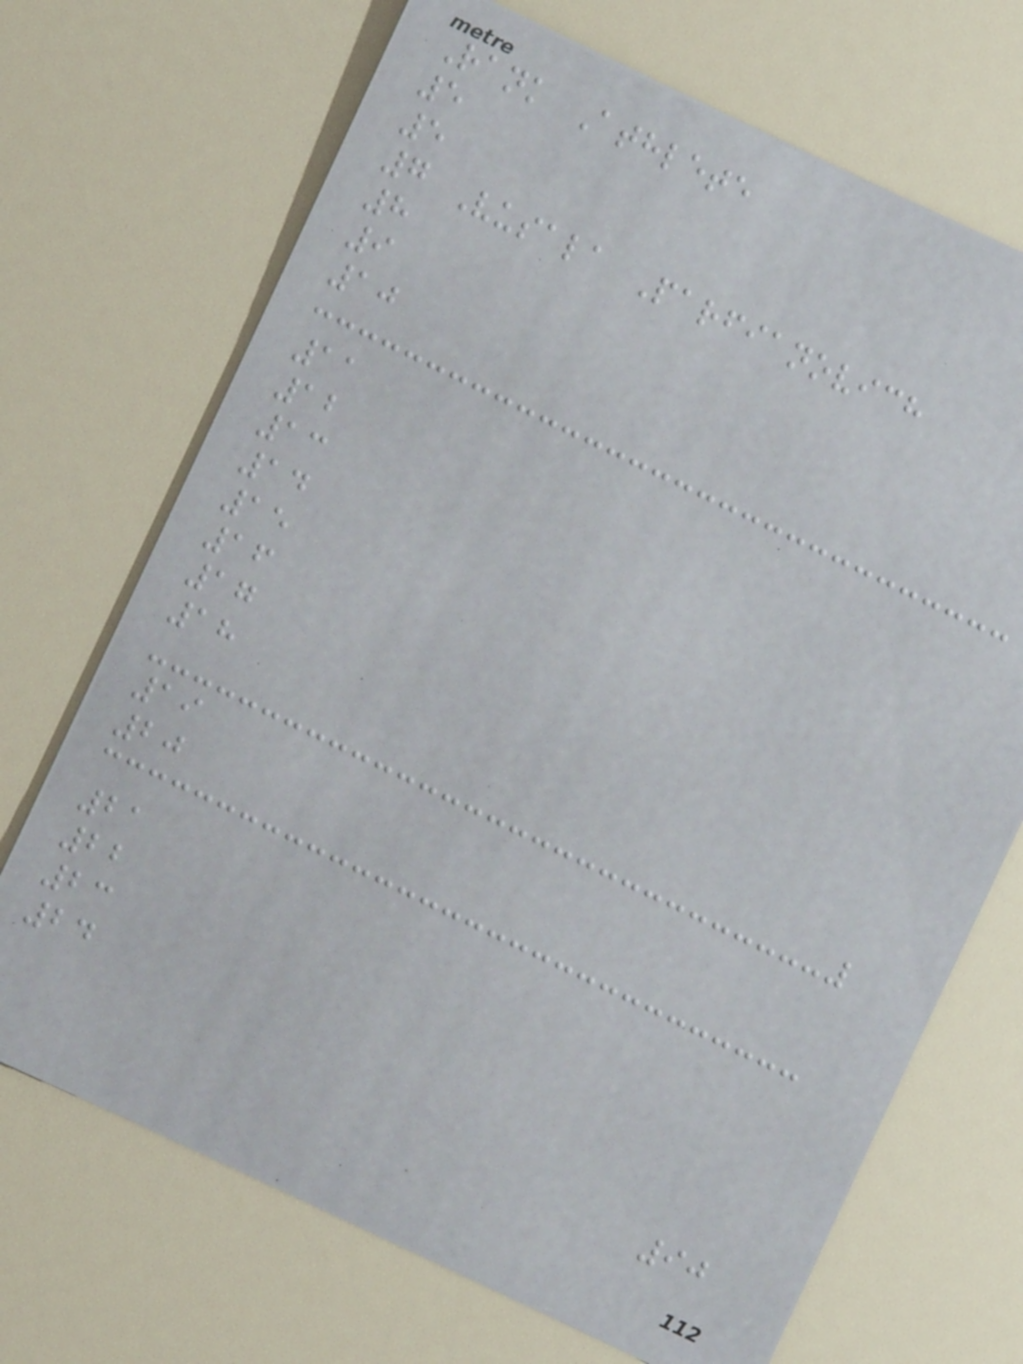Rank Athlete
5
5
7 Vusala Parfianovich
8
9
10
11
12
13
14
15
16
17
18
19
20
21
22
23
24
90
